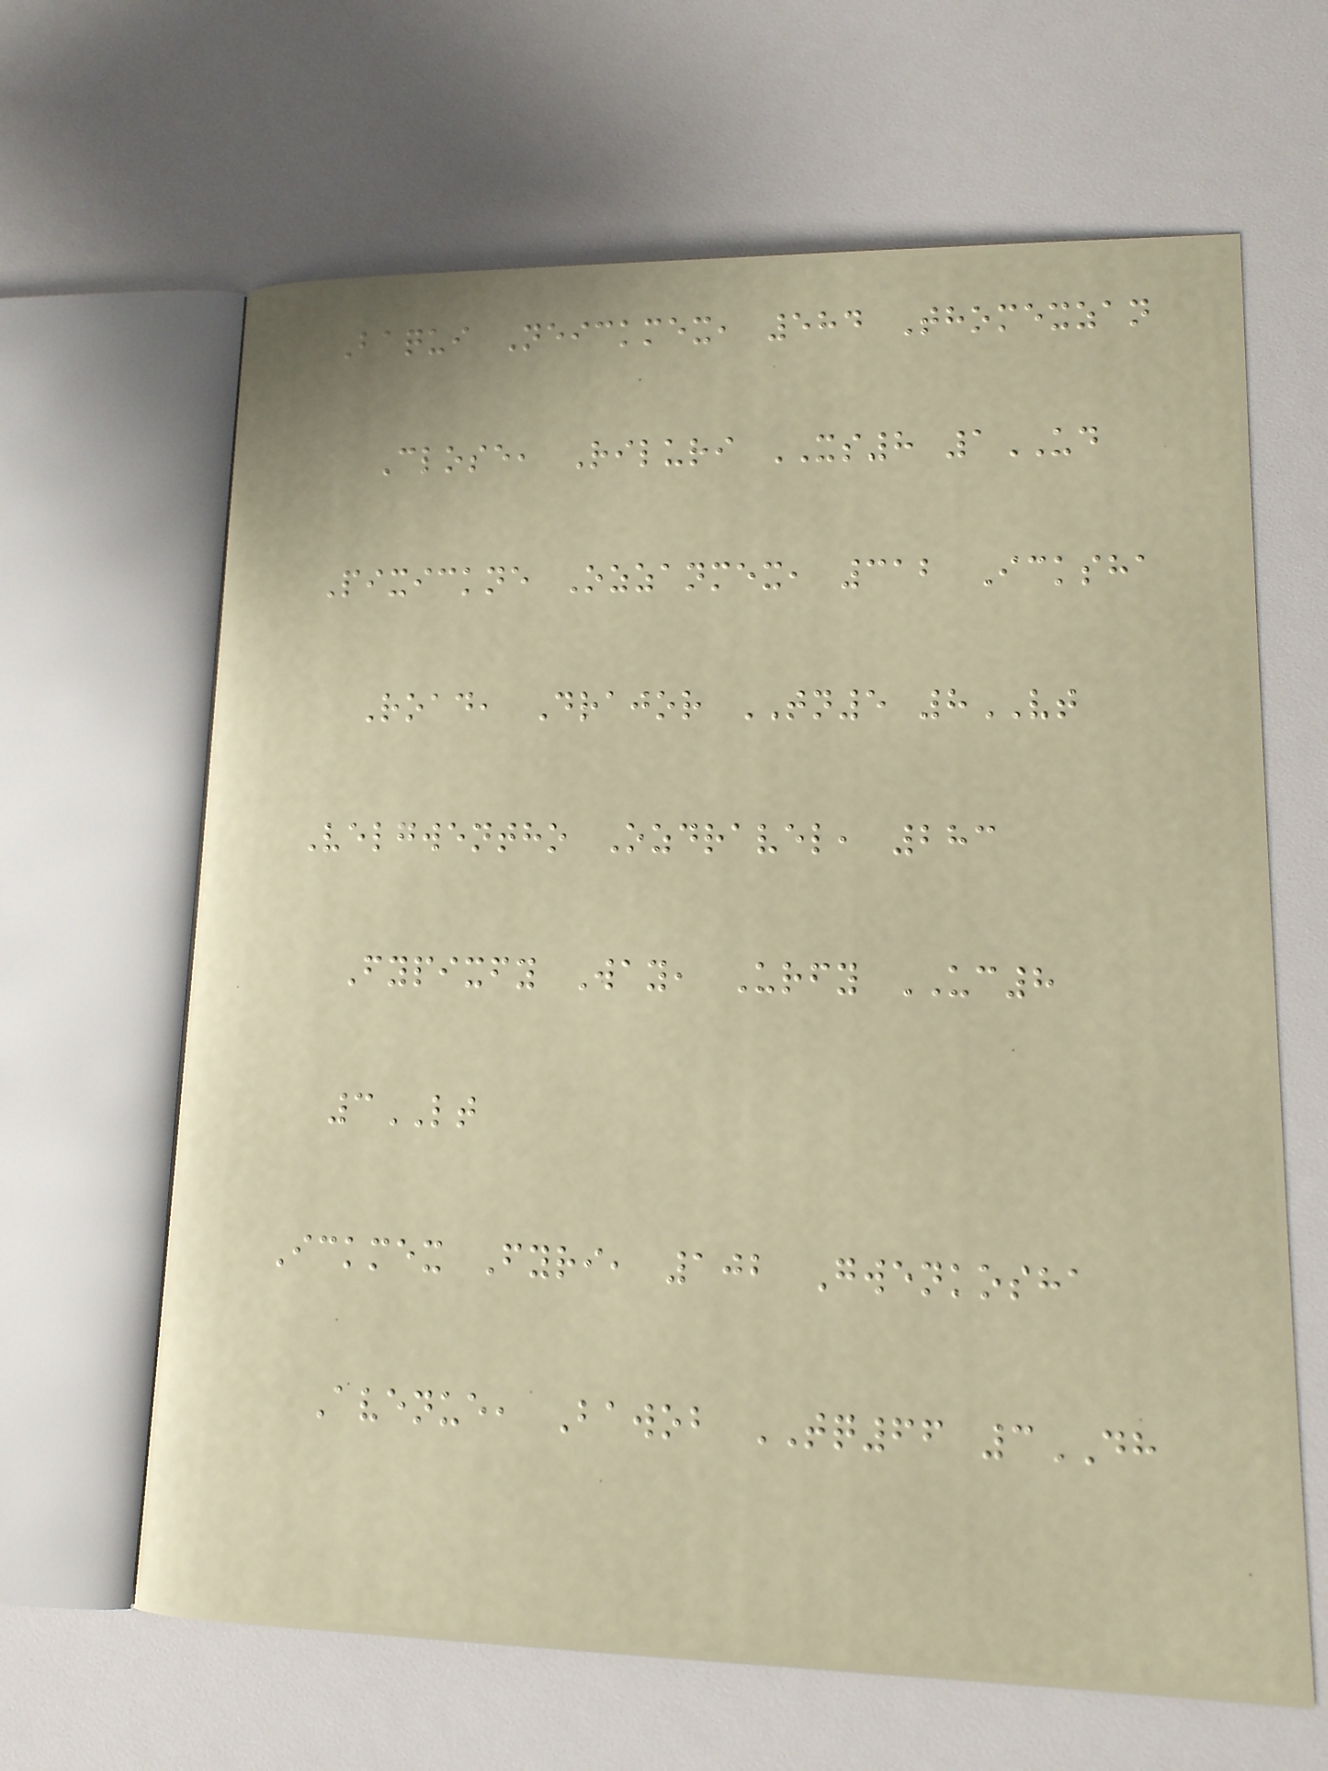Baqui Neickmex, 584 Thomexzan
Close, Riluri XS8 1UD
Pixickne Ozzanmex, 312 Icksha
Road, Drajor TN5 8VT
Velgwentho Ozdravel, 283
Fypixfy Way, Urfy UC8
3LT
Ickmex Fyri, 102 Gwenkosha
Avenue, Bawob TQ66 3DH
